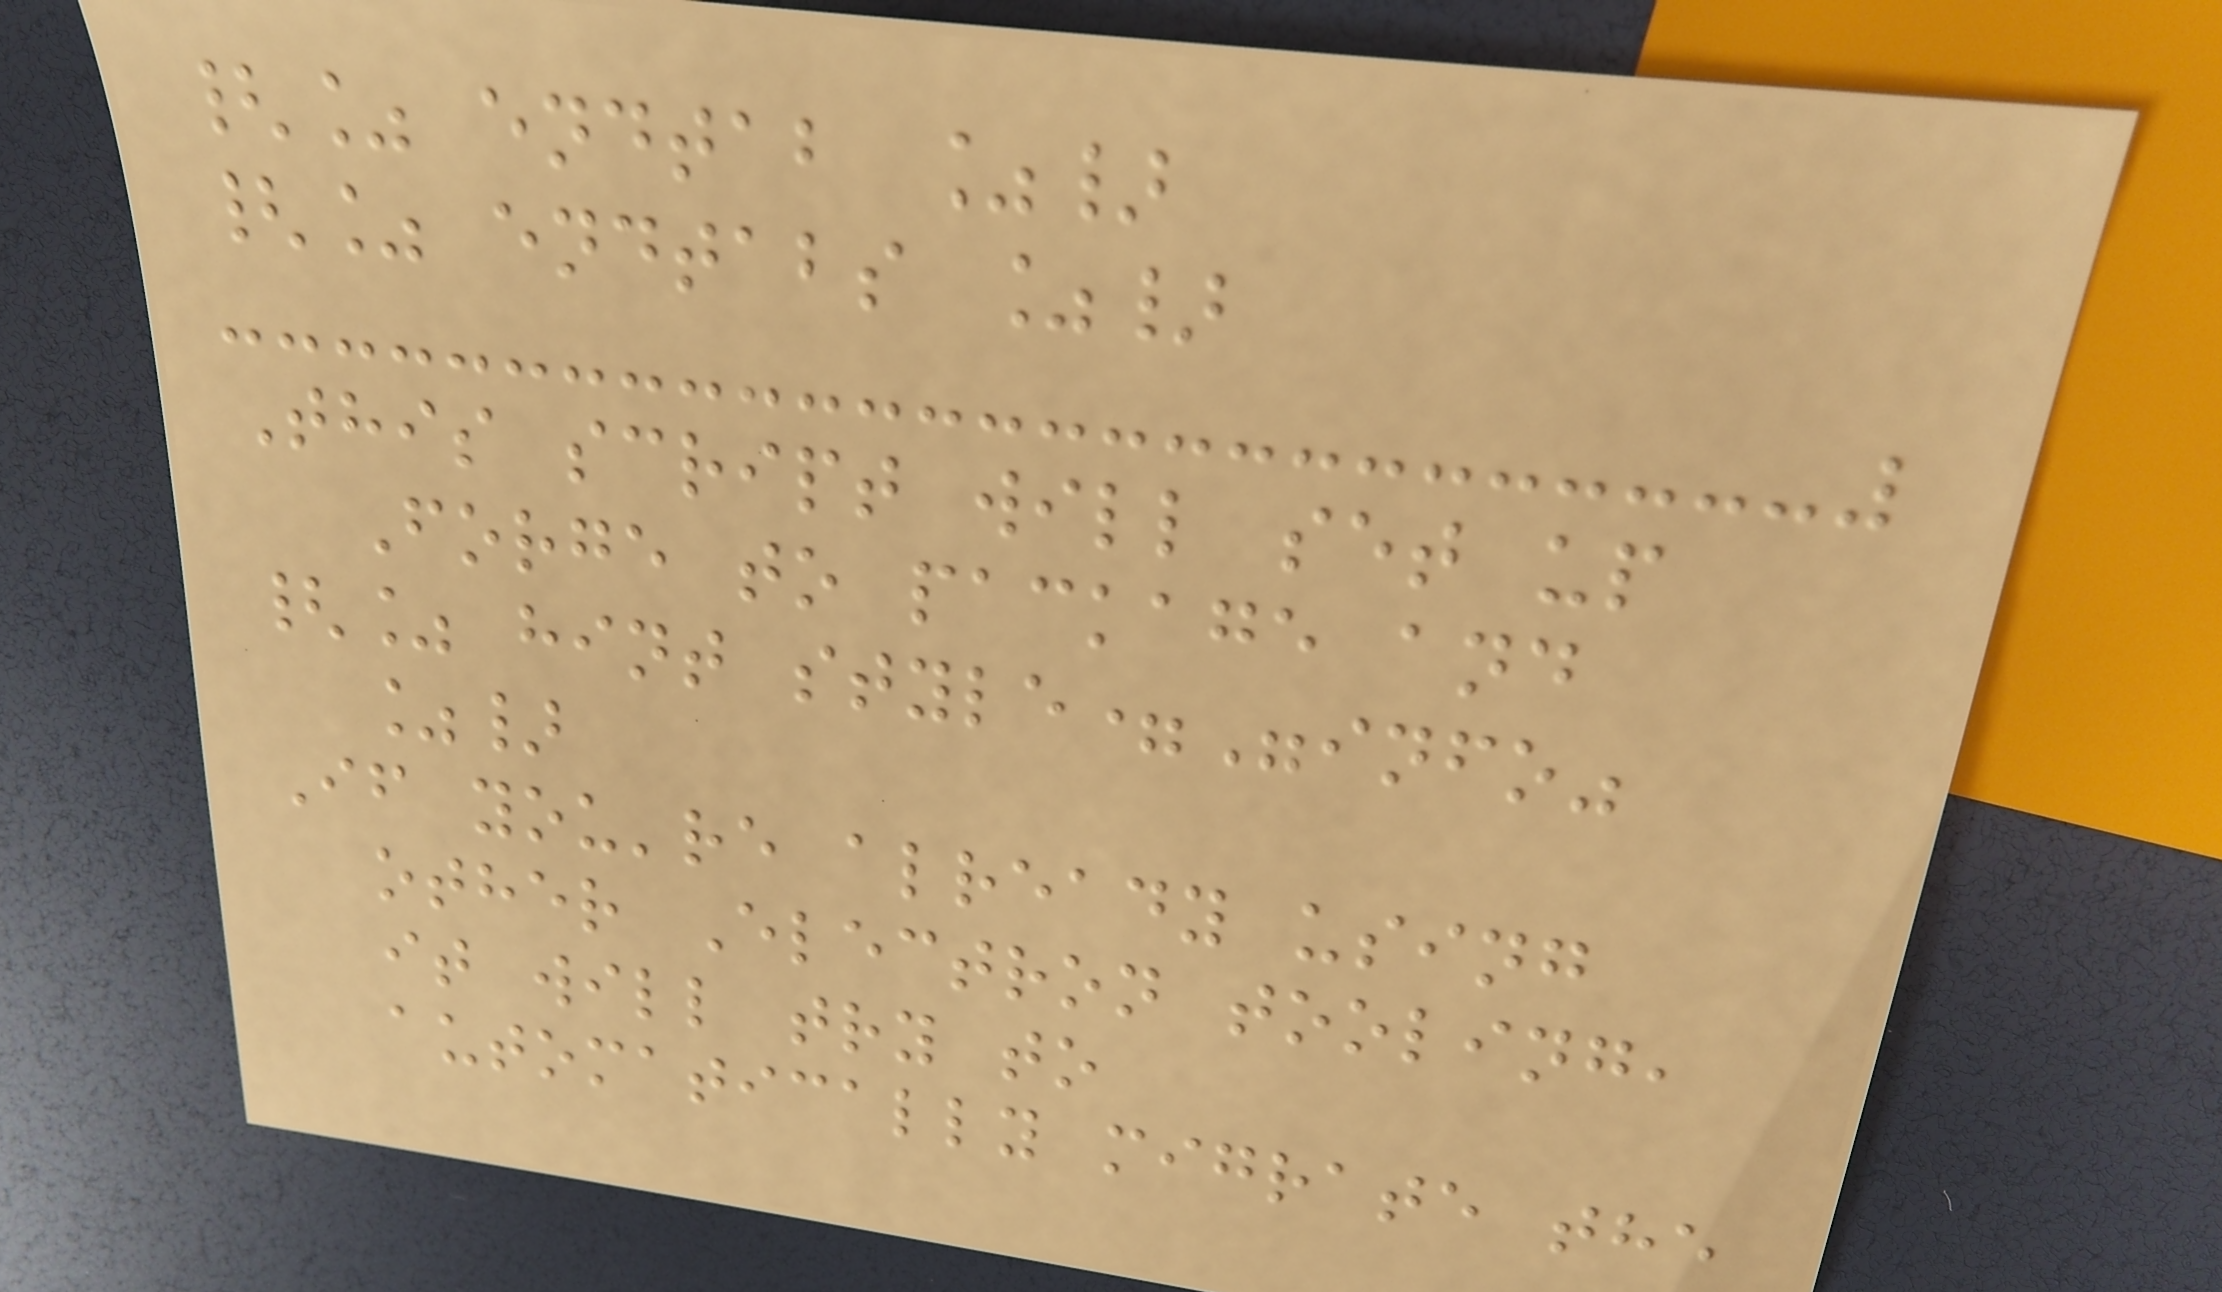{% endtab %}
{% endtabs %}
This script will set up
Forge to package and
{% hint style="info"
%}
If you're already using
other Electron tooling,
it will try to
automatically migrate the
